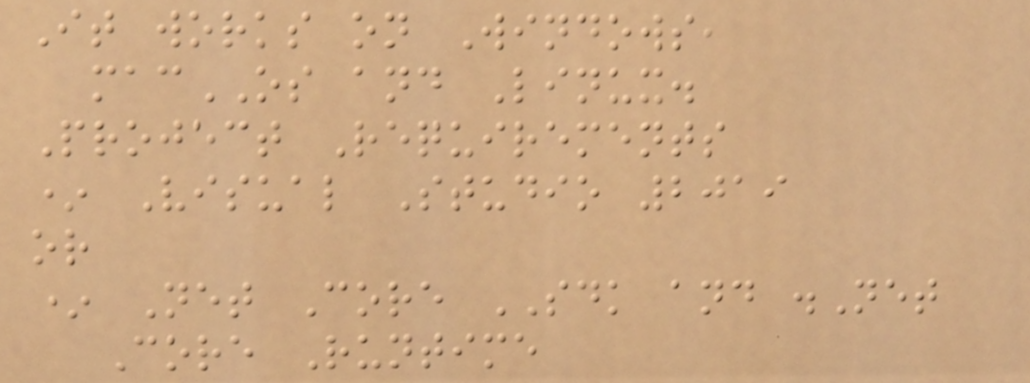It works on Windows,
macOS and Linux.
Project Requirements
* Visual Studio 2019
or
* Net Core SDK and .Net
Core Runtime
